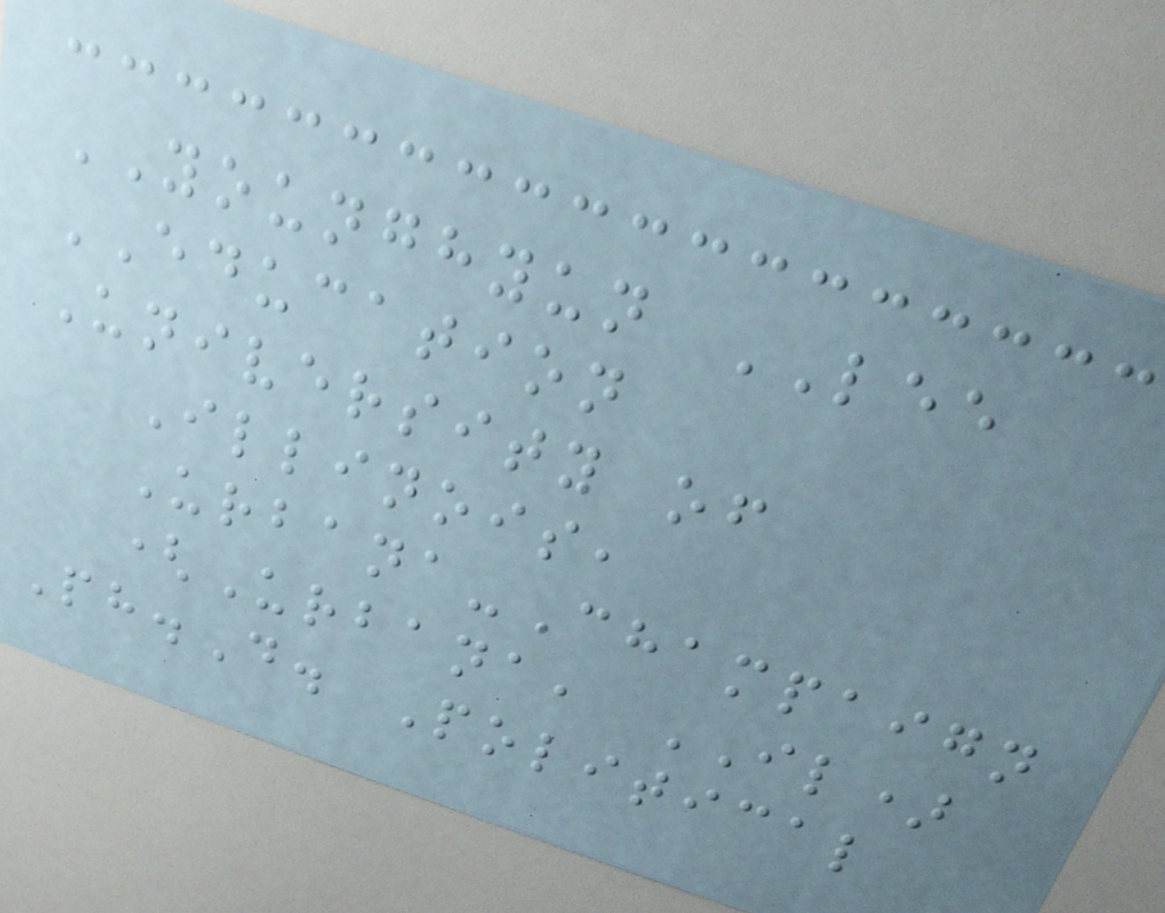YOUNGHYUN LEE
EDUCATION
University of
Illinois,
Urbana-Champaign
(Urbana, IL)
Ph.D. Political
